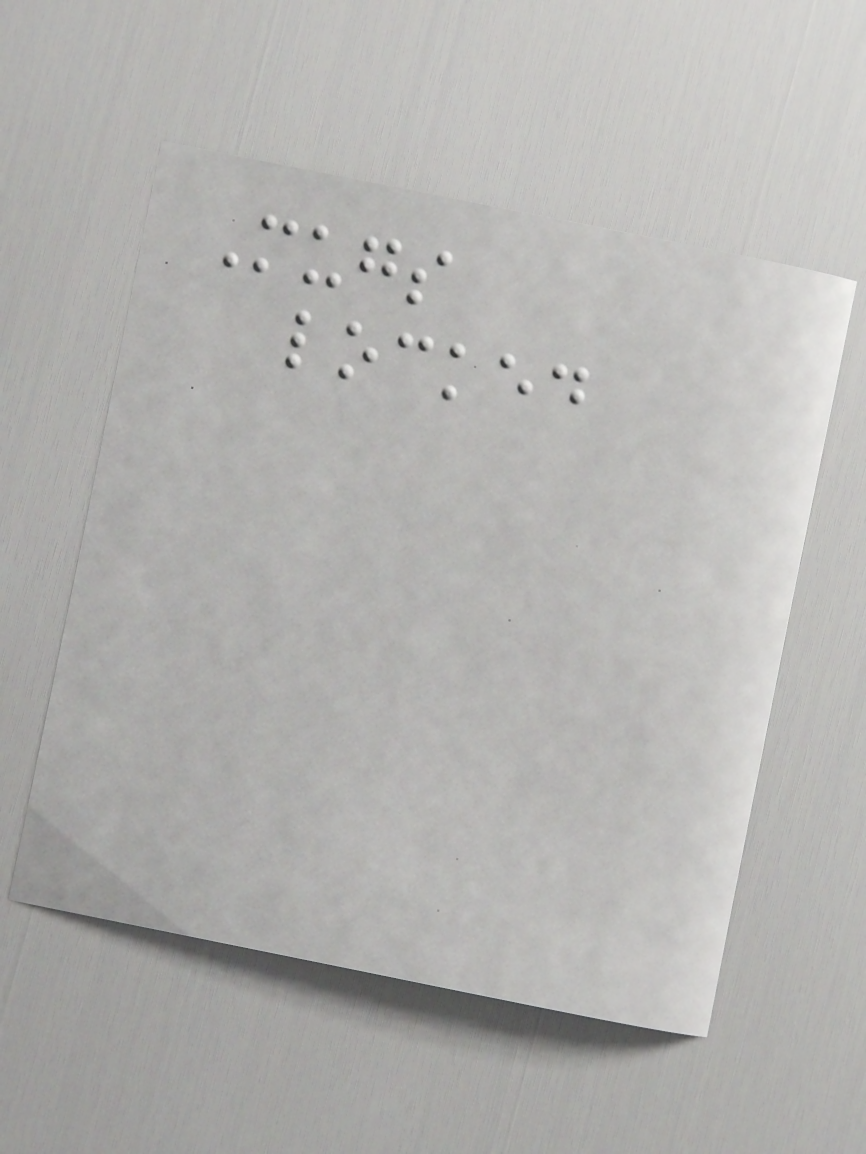Mugs
locked
